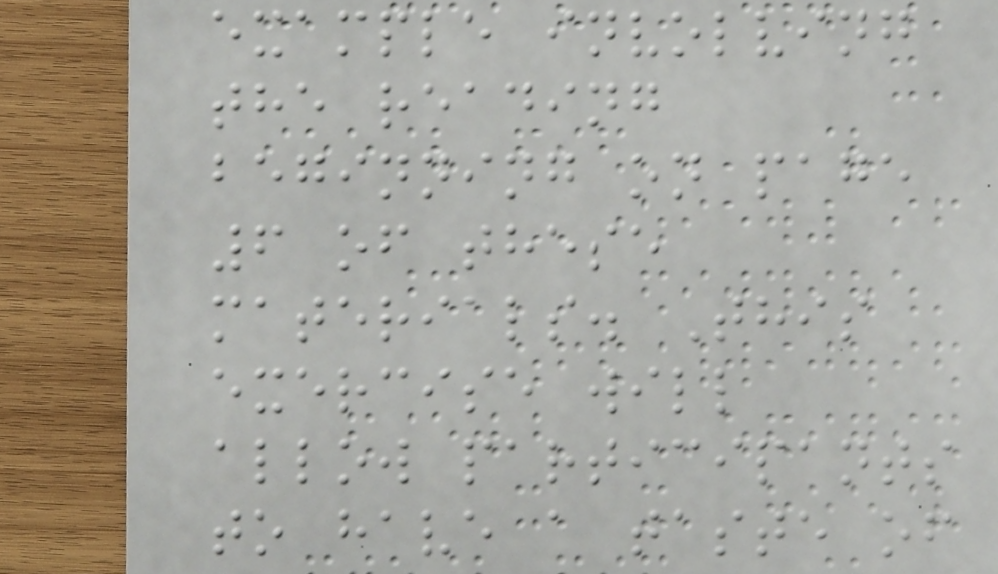example involving
the reading
beginning on page
6 of these
materials. This
exercise will
allow participants
to have a taste of
